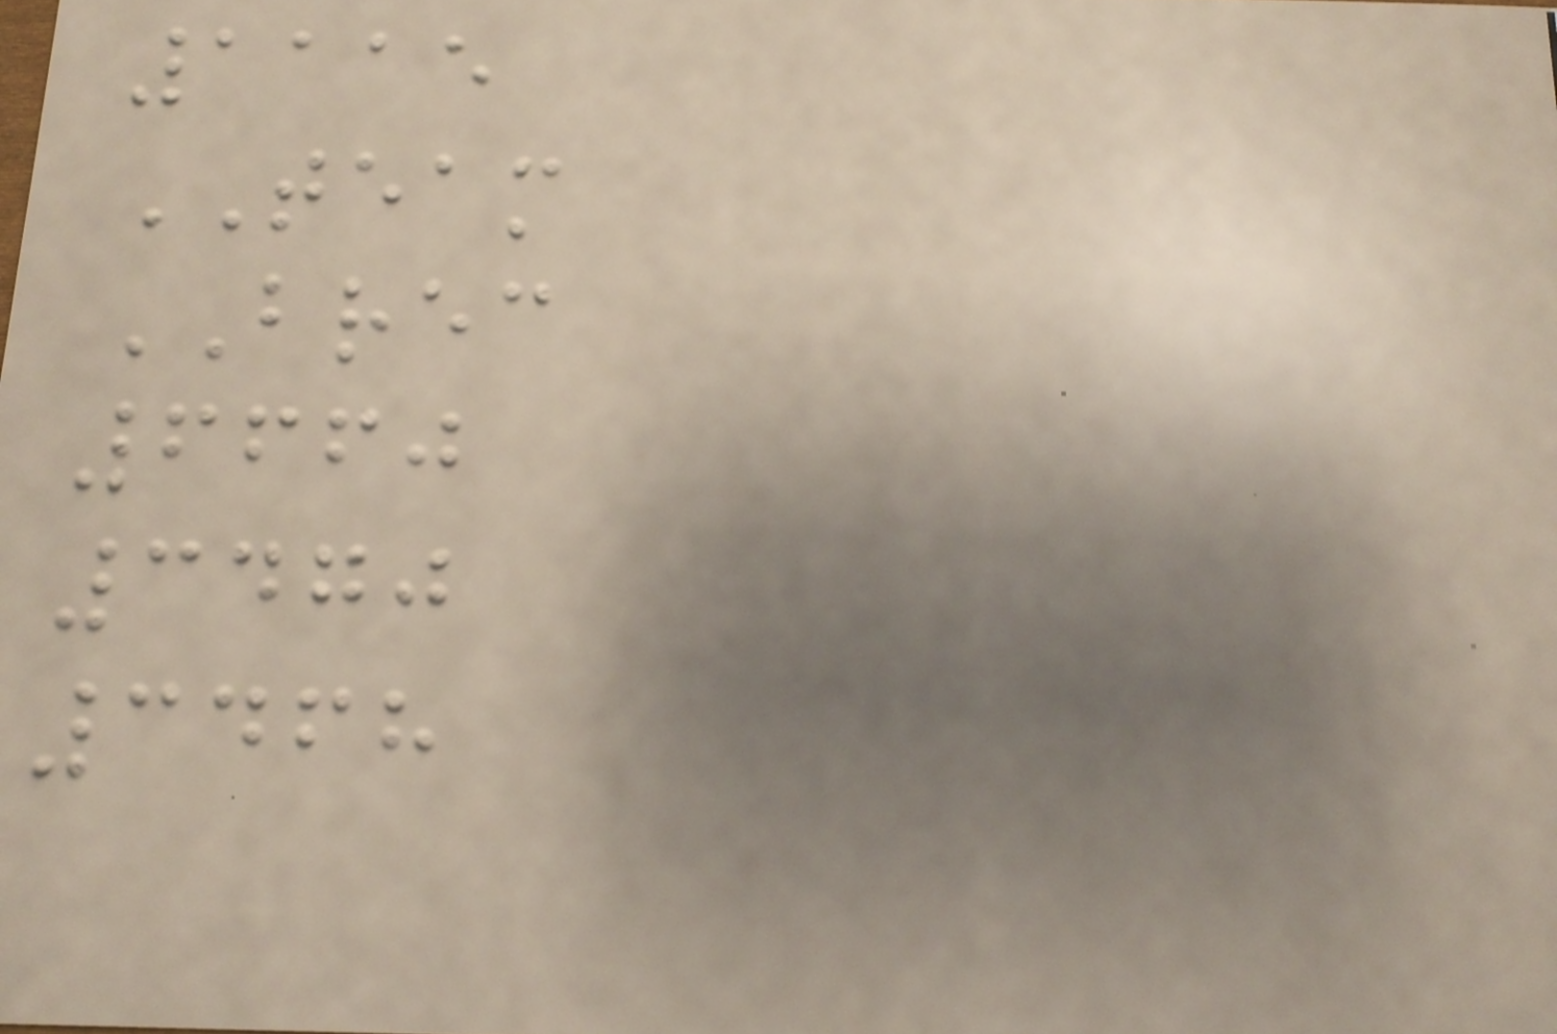1115
TEAM
BREC
6660
3470
3468
